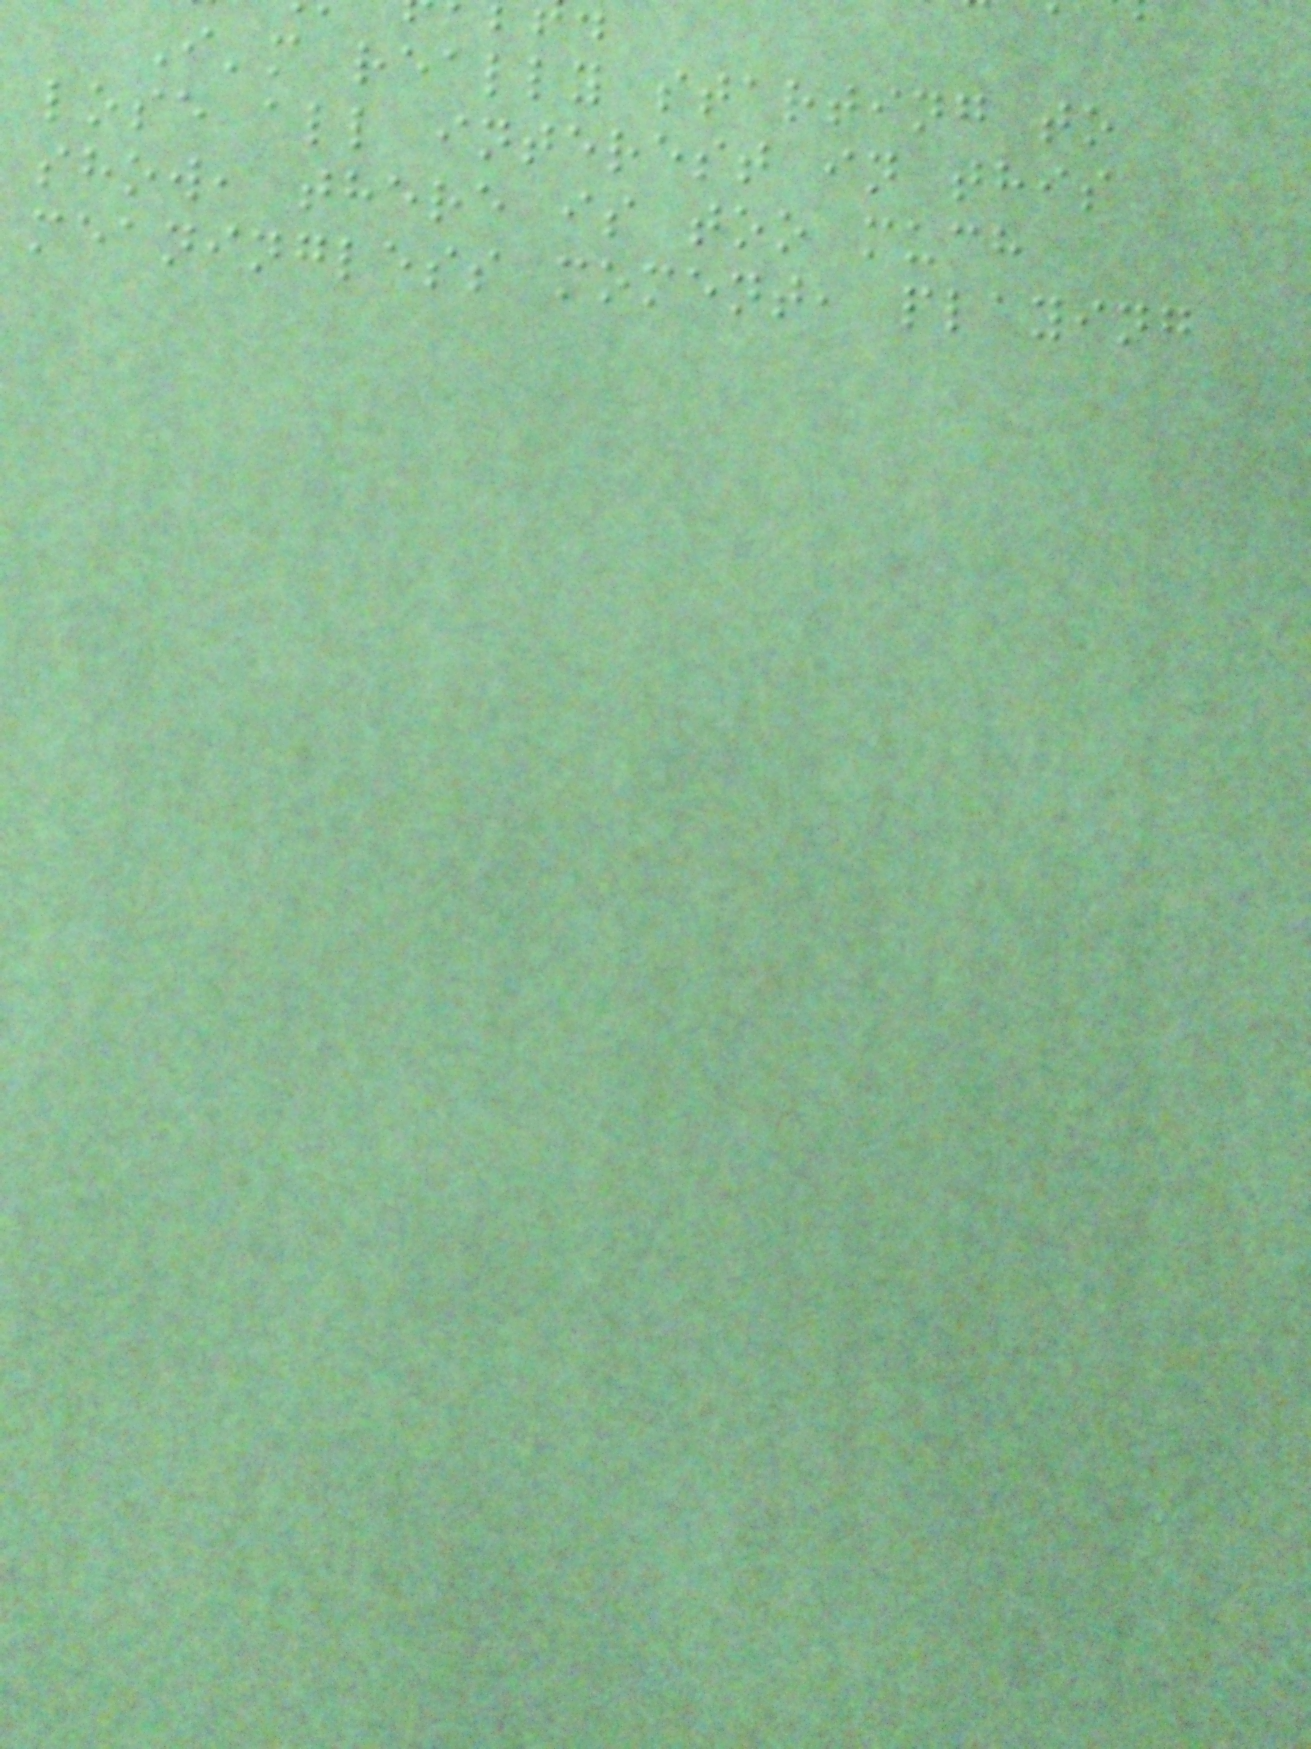I'm really starting to
lose all interest in this
show, there is too much
meaningless moment, playing
